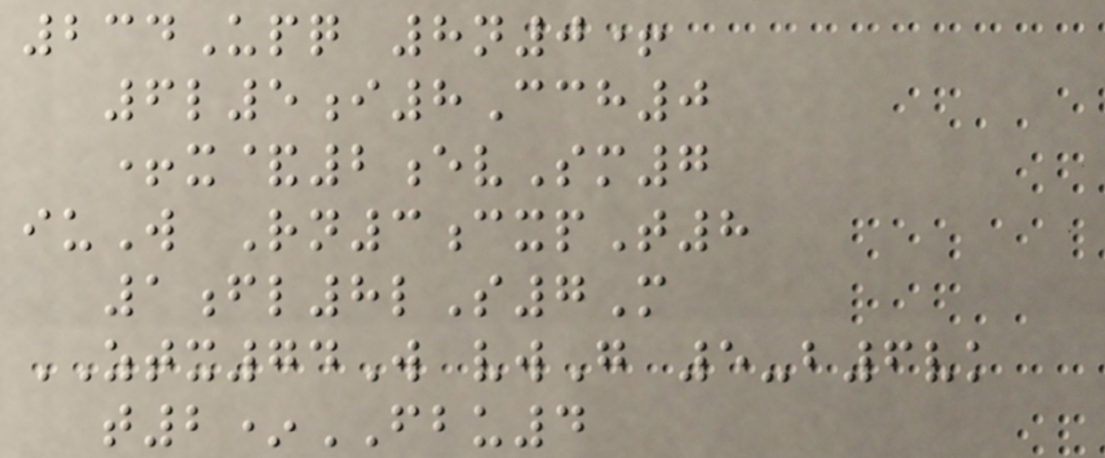234Upq 8n0+
6l5i8Cch0
+x&2evSm7
iuW Rn3cxpT8
1fl8lS7M
ZTX74W vwG 5-b6vk
t2*FBU4
